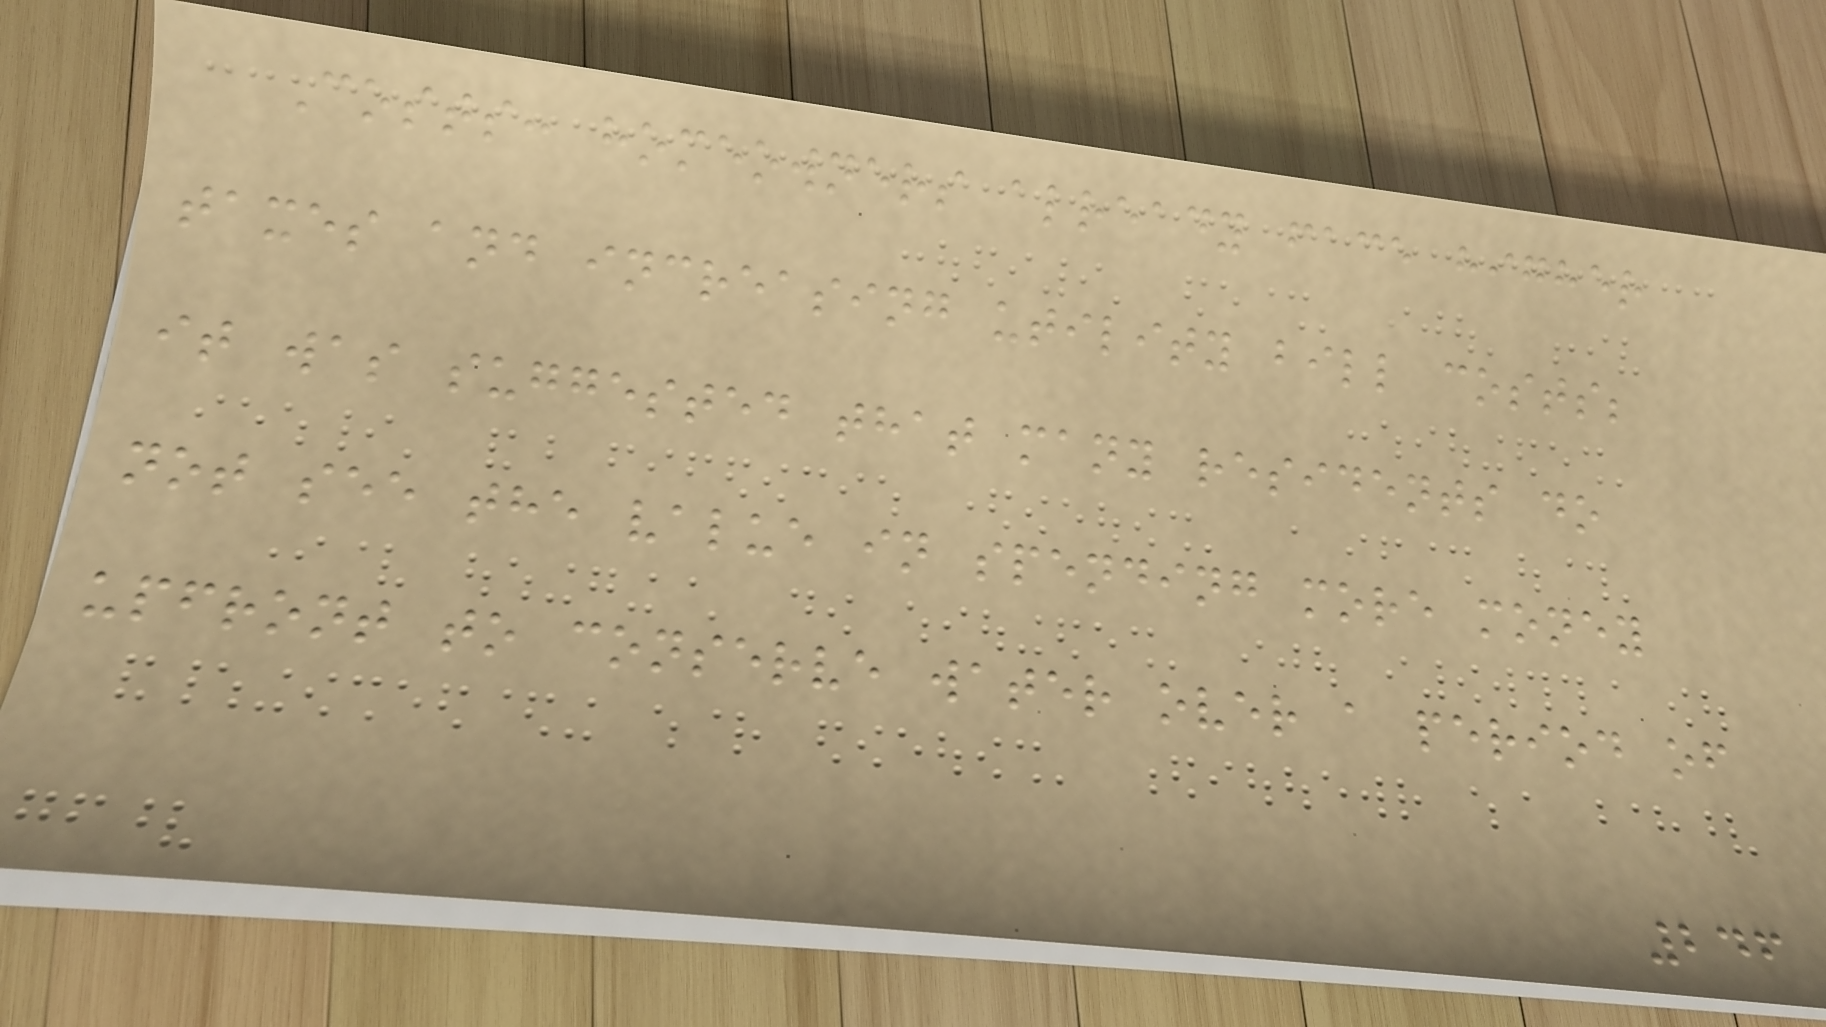Costs: homeowners already face higher
taxes and increasing utility bill costs;
it was suggested that many residents do
not see the value in spending more money
upfront to conserve water over a period of
246
